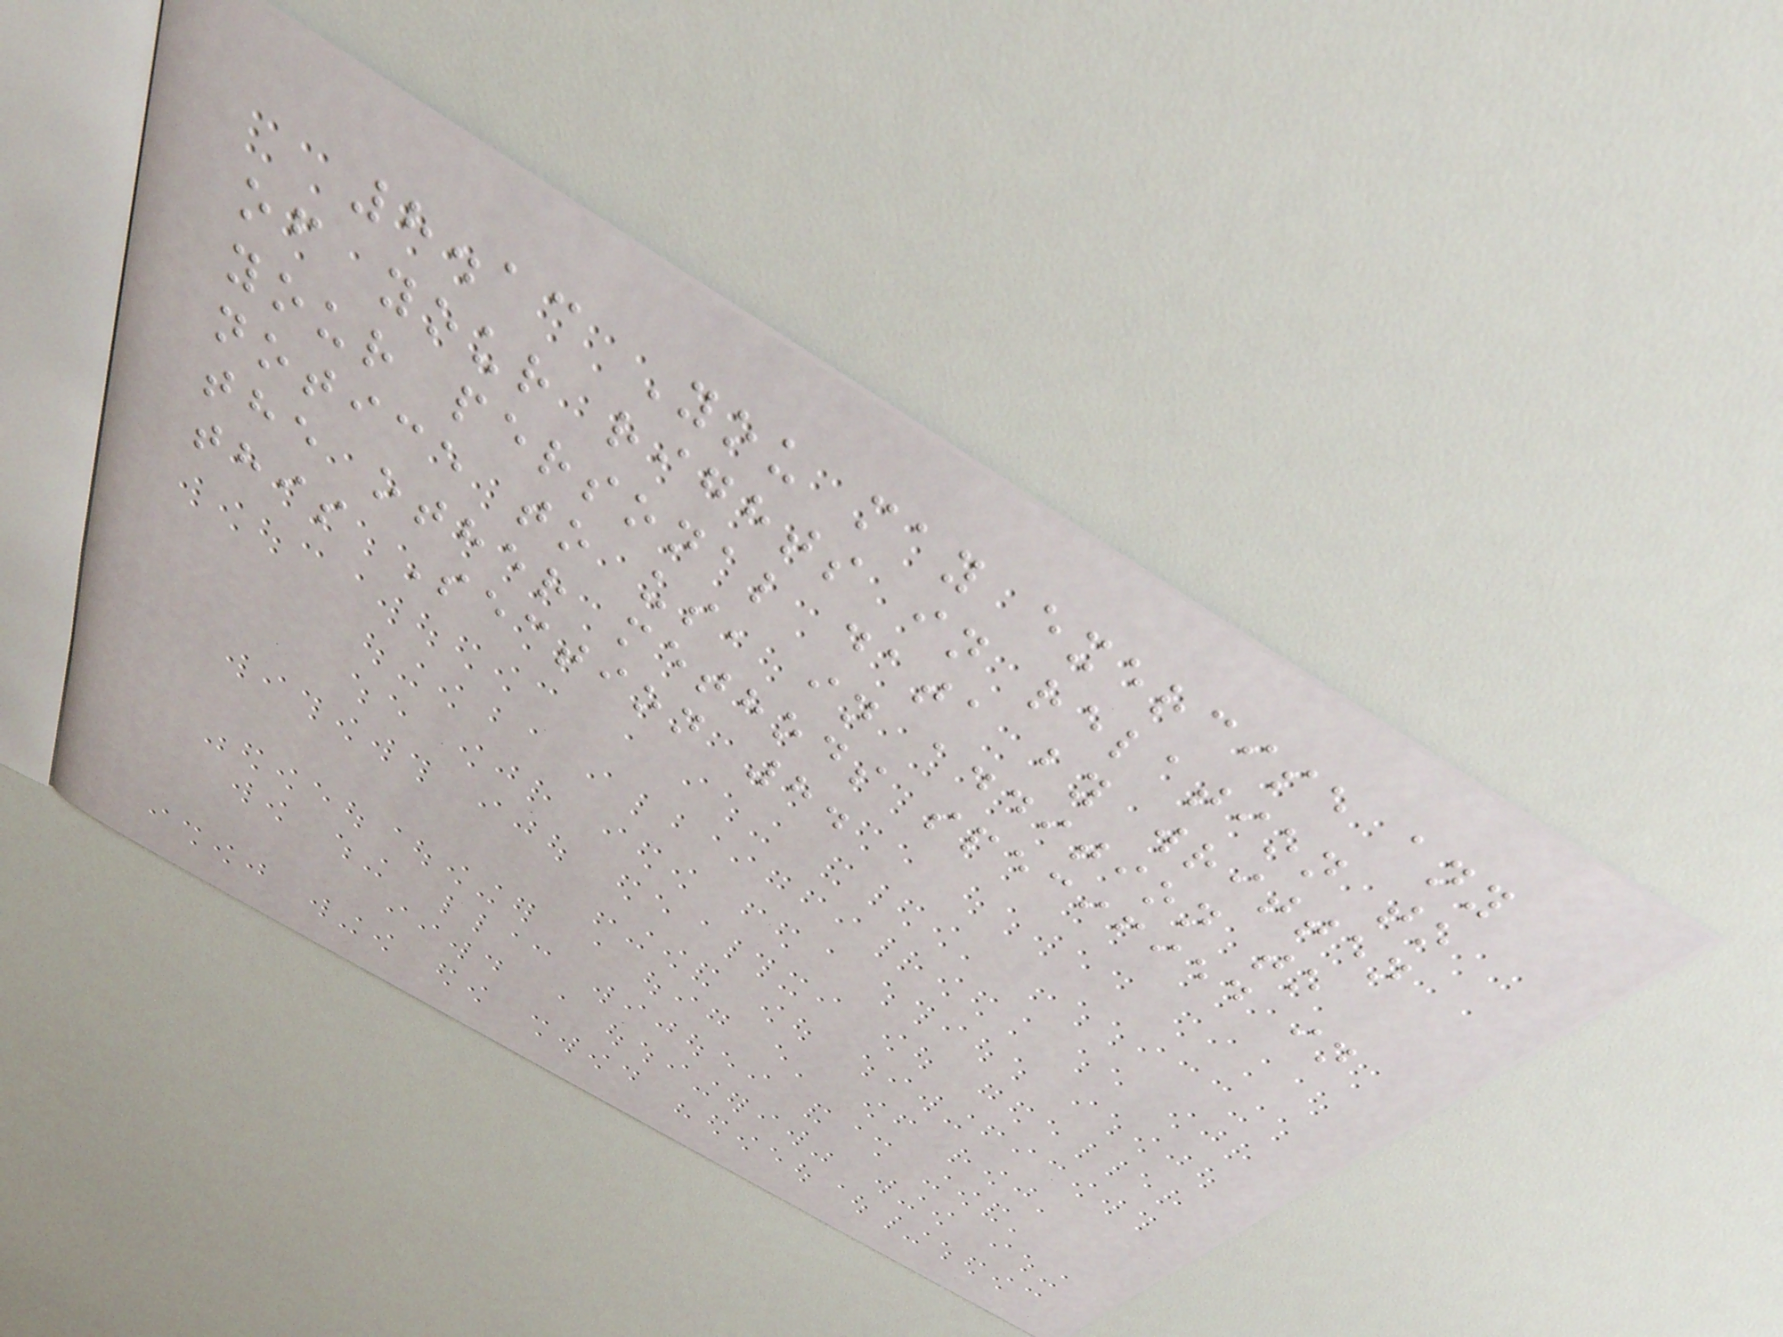8.13 You may exercise any
of your rights in relation to
your personal data by written
notice to us, in addition to
the other methods specified in
this Section 8.
